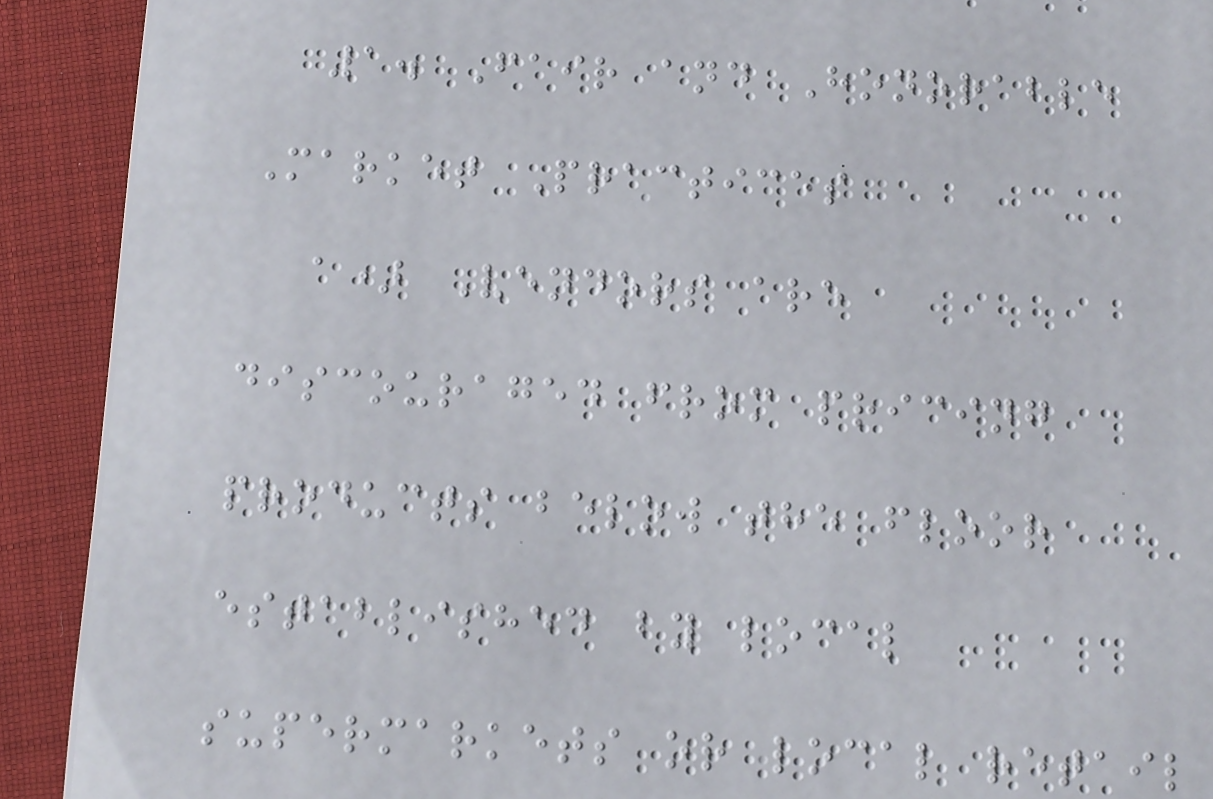1. Fair and Honorable
Market Practices
a) Vendors are
discouraged from pricing
products below the floor
established by local
supermarkets or local retail
